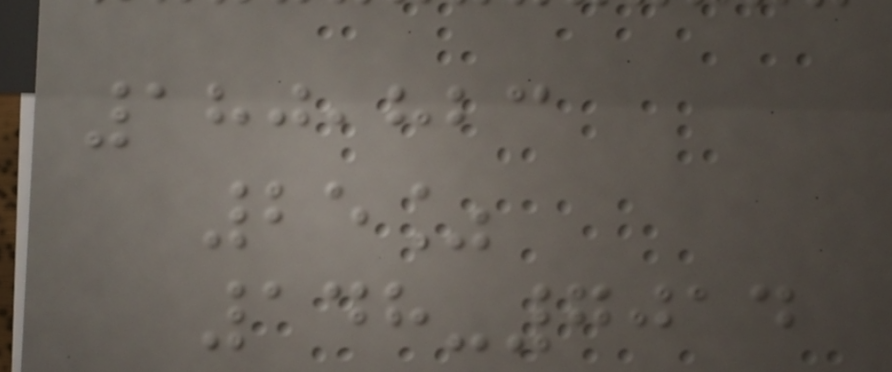180,823
25%
148-7014
